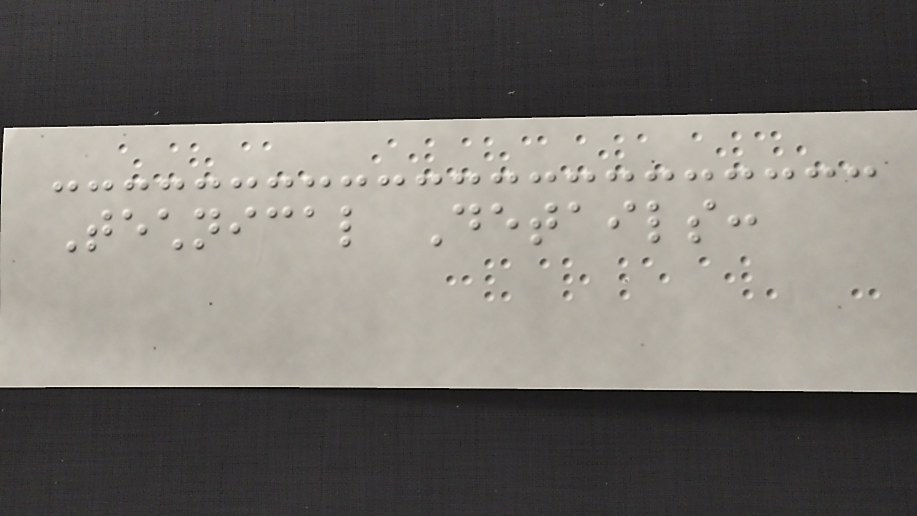Technical Details:
